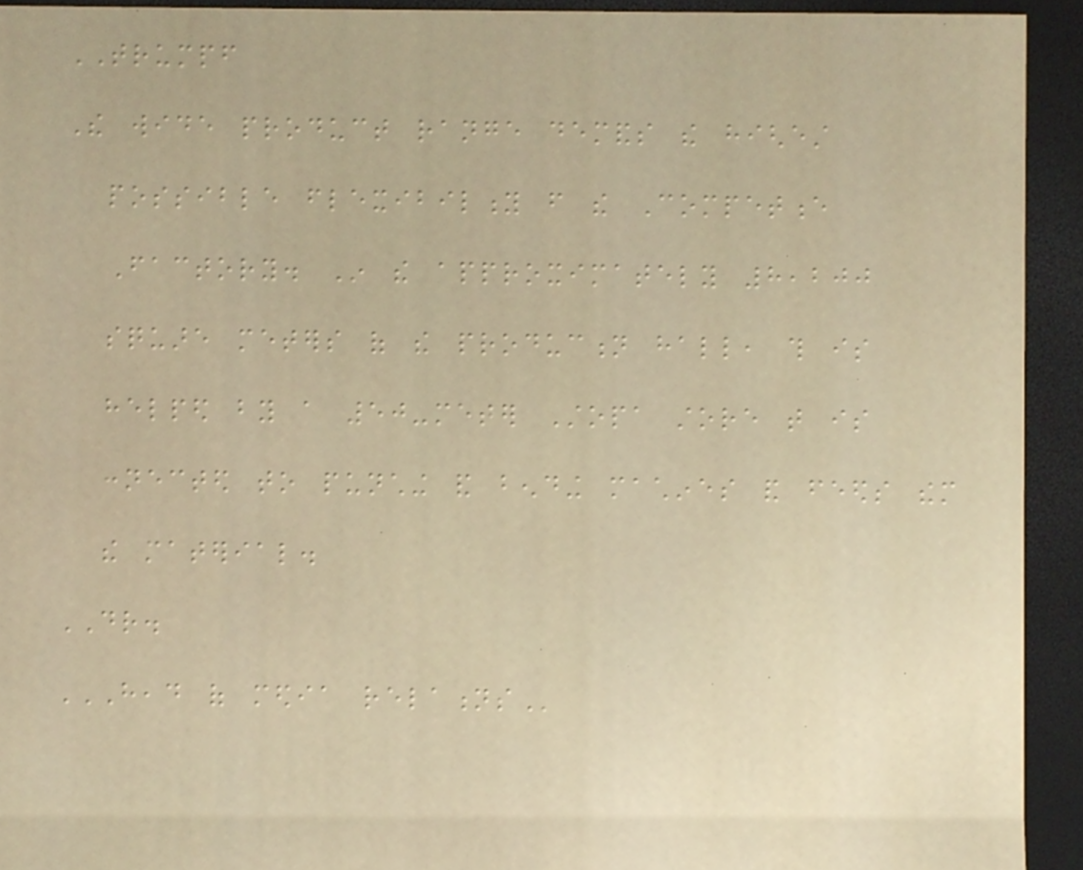TRUMPF
The wide product range demands the highest
possible flexibility from the Competence
Factory. In the approximately 8,200
square meters of the production hall, this is
helped by a 50-meter Stopa store that is
connected to punching and bending machines and feeds them
the material.
DR.
HEAD OF MEDIA RELATIONS
